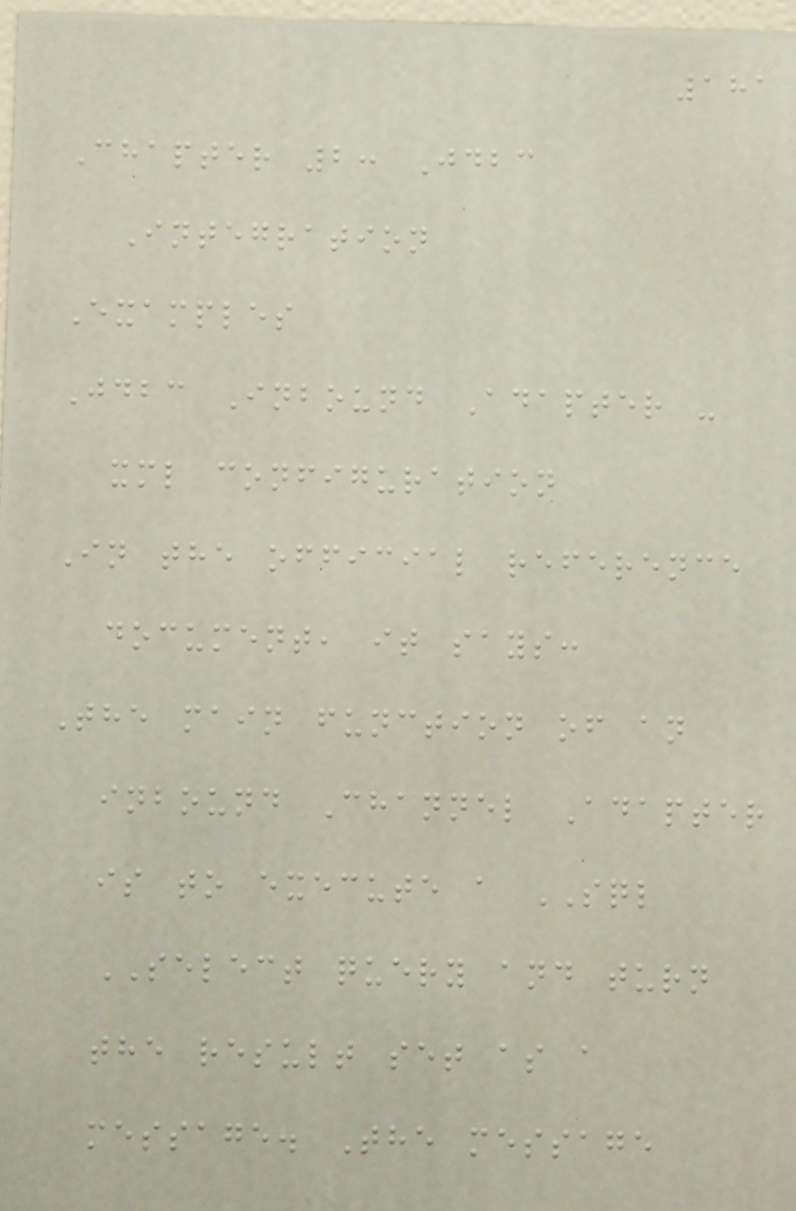181
Chapter 2: Jdbc
Integration
Examples
Jdbc Inbound Adapter -
xml configuration
In the official reference
document, it says:
The main function of an
inbound Channel Adapter
is to execute a SQL
SELECT query and turn
the result set as a
message. The message
